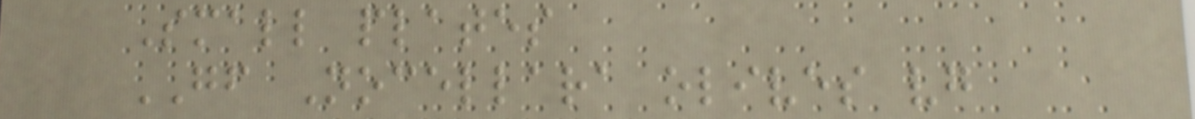Small plates
GF Nocellara olives vg
